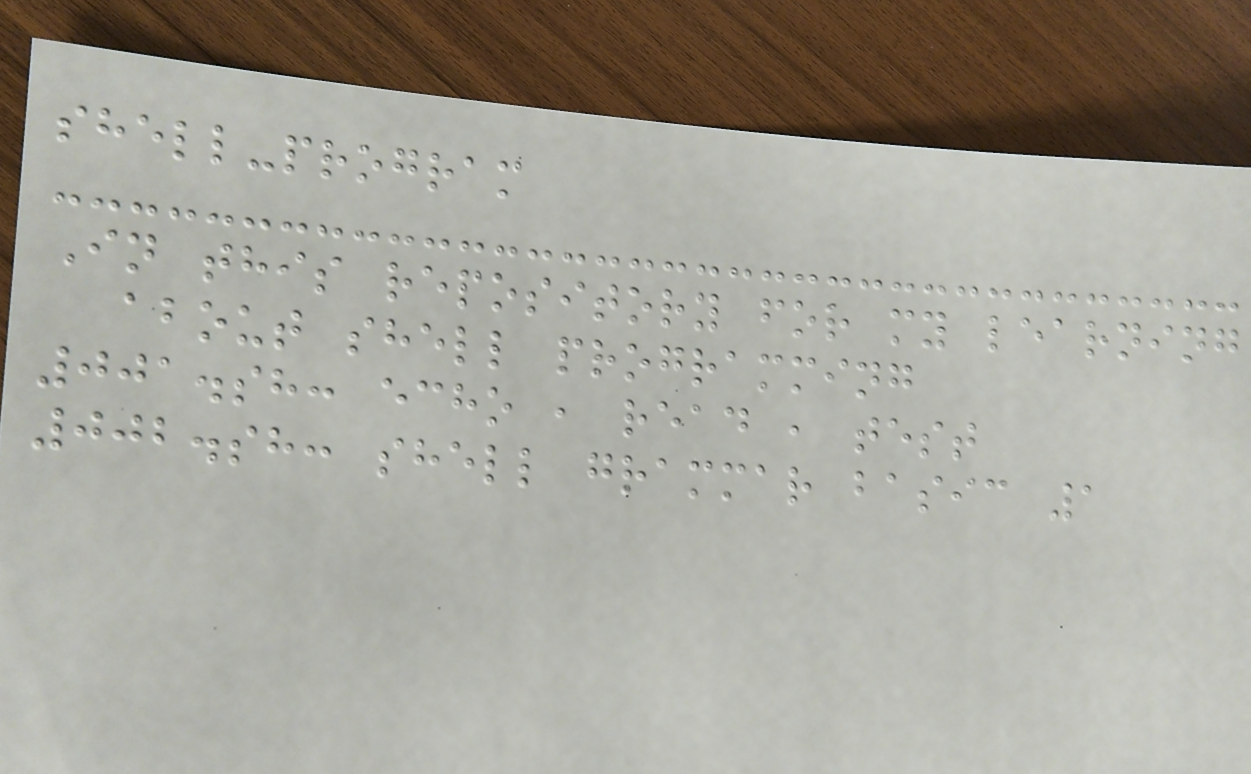shell-program
In this repository for my learning
about shell programming
001.sh: echo , read , test
002.sh: shell grammar basic 1
